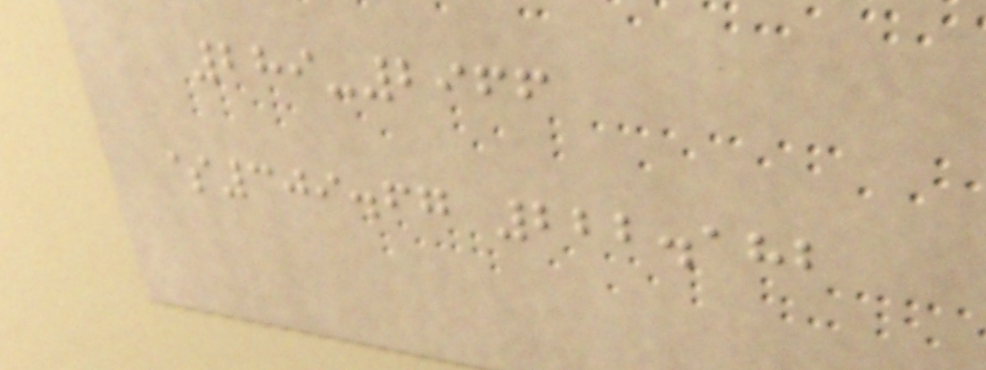289-2966
$309.67 222.182
